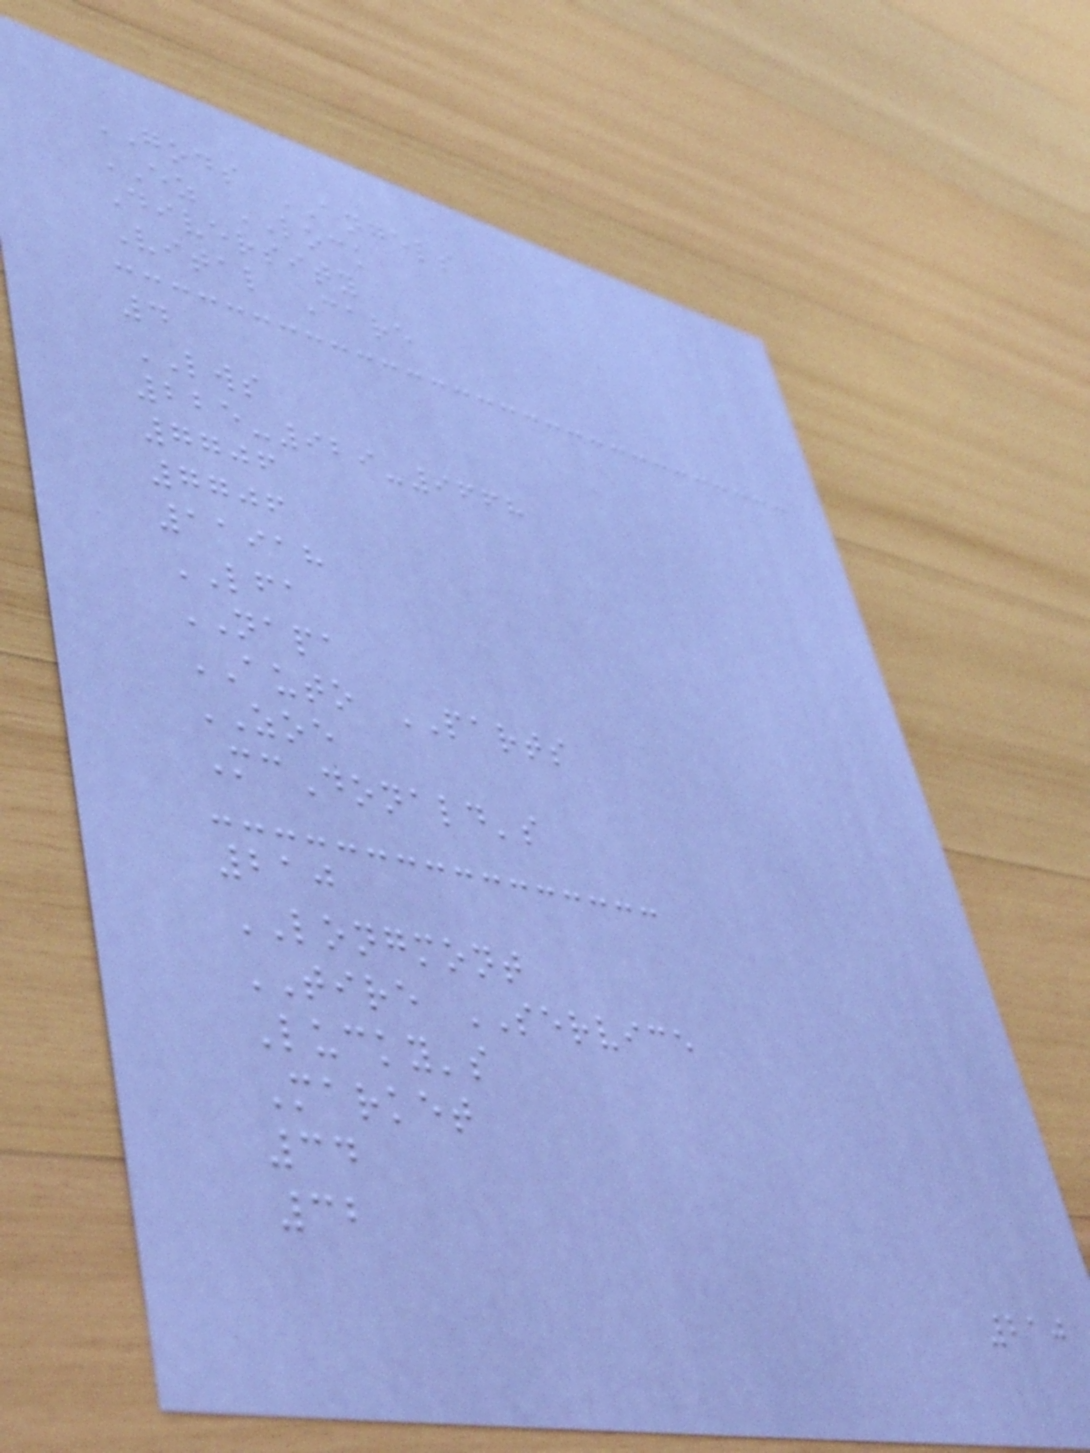GODS ANGELS
EZ LOCK
Diversity
Vital Care
4
LWS
225-929-9668
7706
7706
11918
LFA
NAPA
AUTO PARTS
ZOE
McDonald's
210
LONGMONT
TIRE SERVICE
Lucky's
Market
34
32
210
